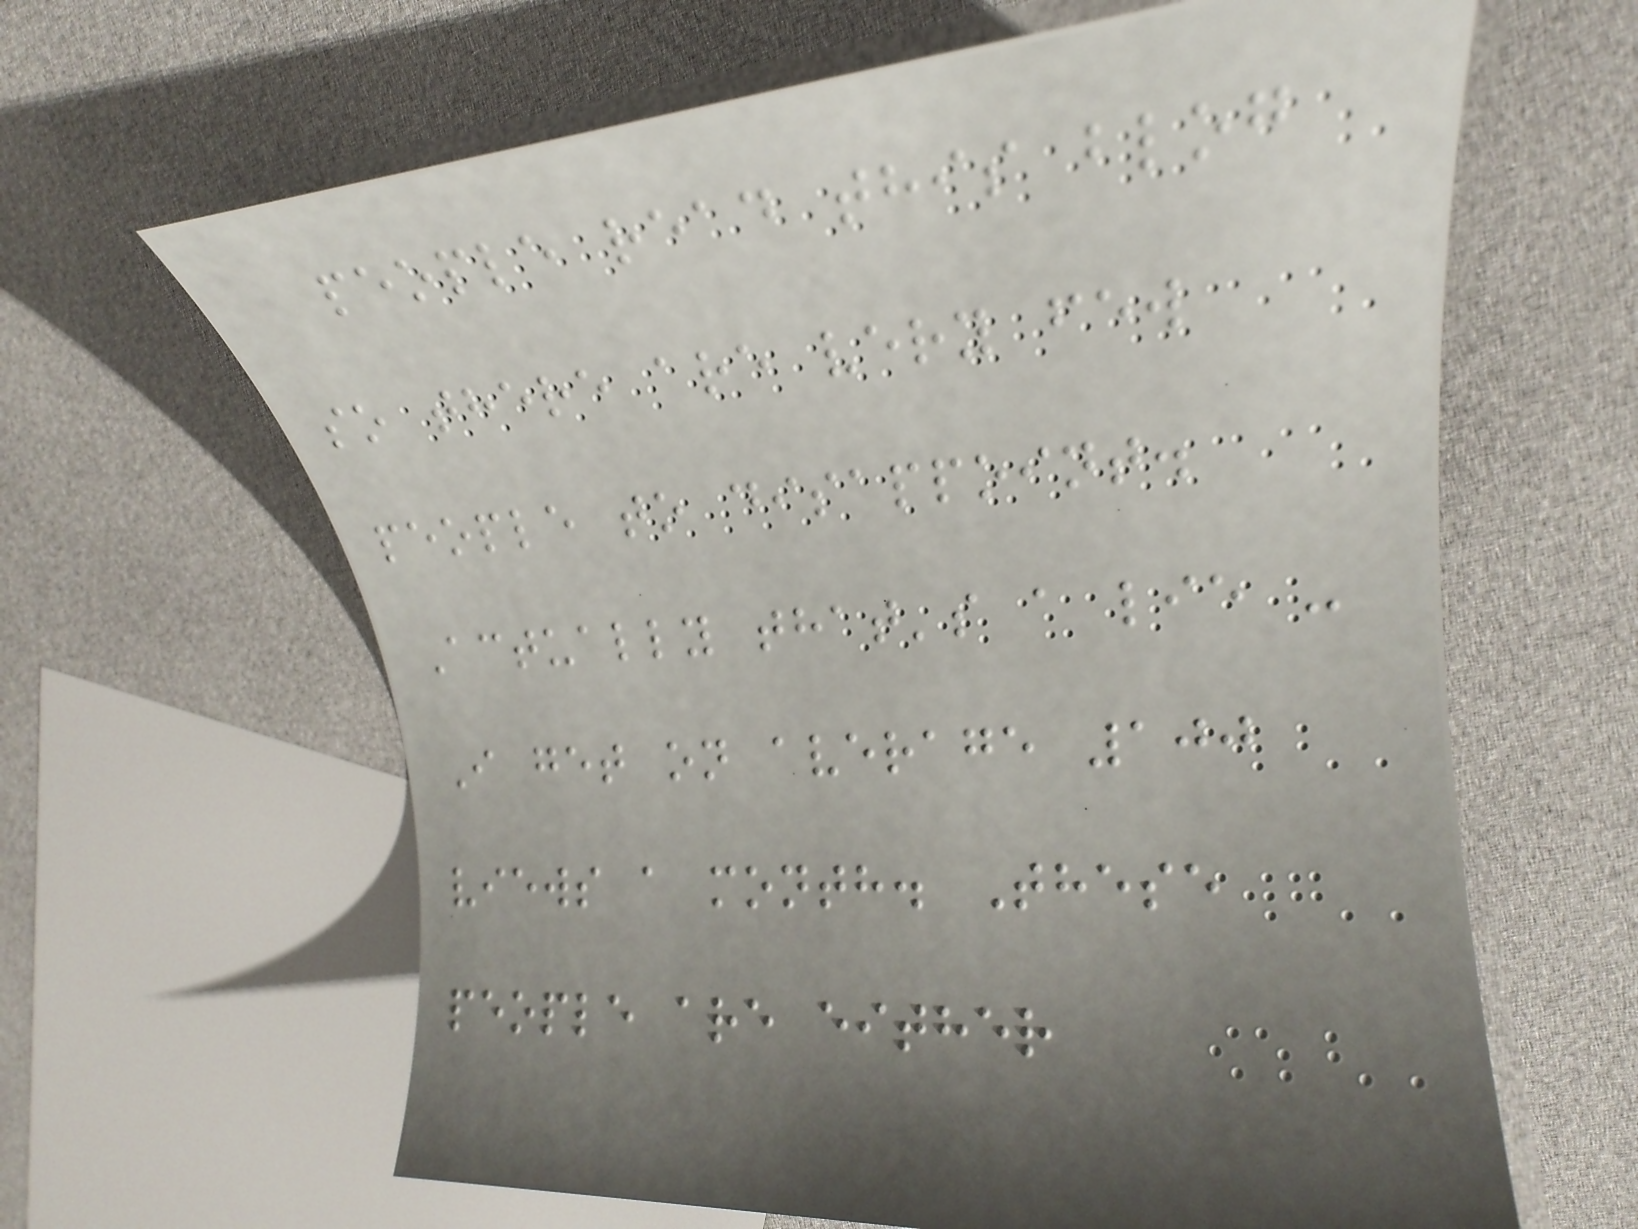people read this blog
so there are very few
people to disappoint.
Actually that's a lie -
I get on average 100
views a month. These
people are either
